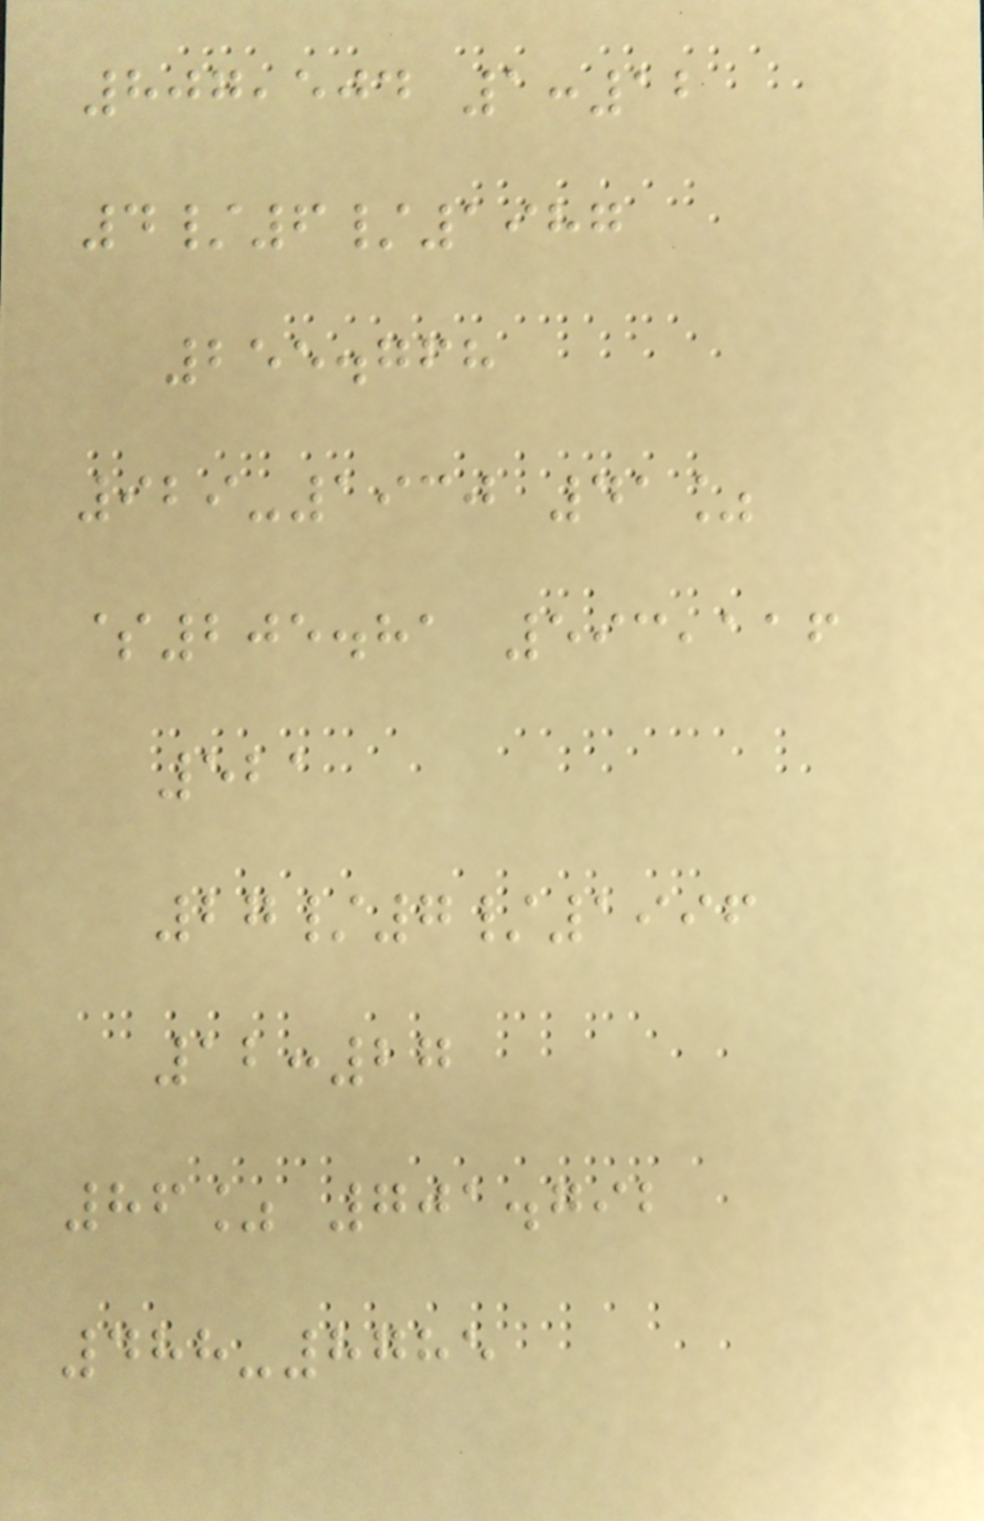807,504 1:12
4/6/1987
255.768
929-1930 41%
$205.81 593,116
521
27/7/1996
12:27
86% 701.792
488-8785
